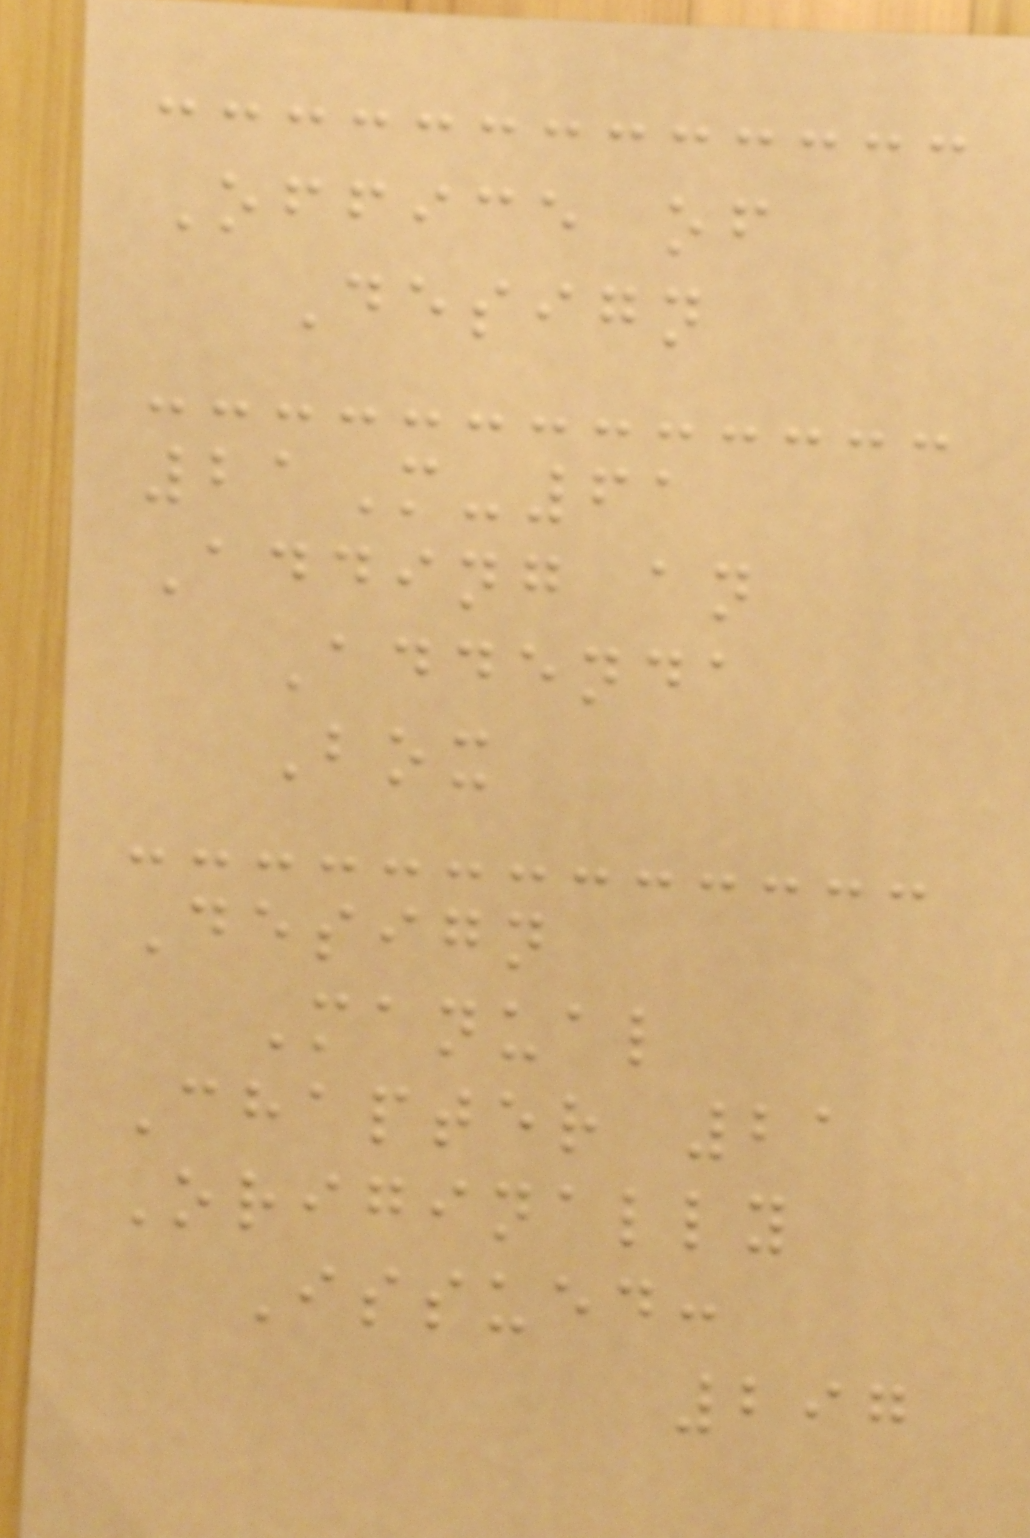Office of
Design
21M-61
Adding an
Addenda
Box
Design
Manual
Chapter 21
Originally
Issued:
297
